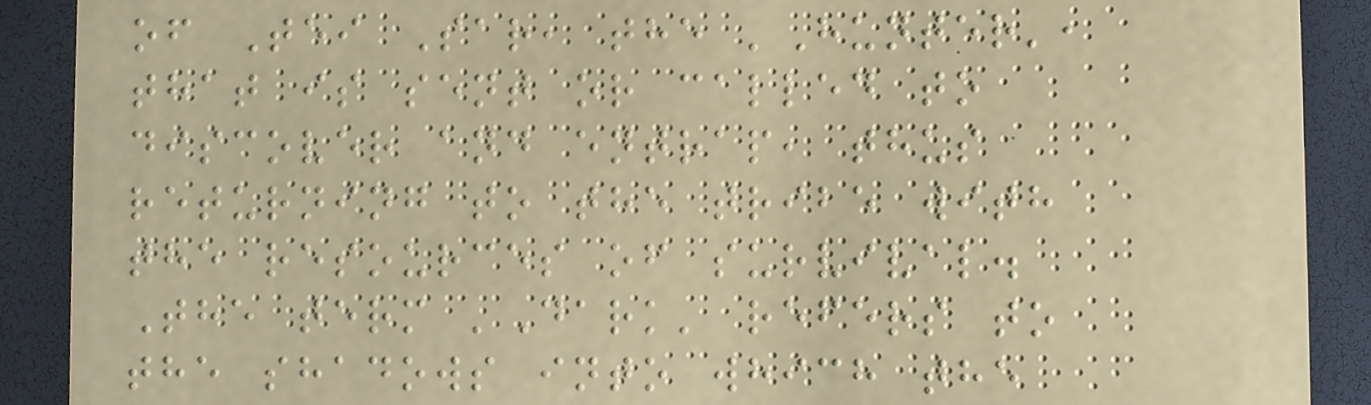of Tei Sar, the 'Hunter',
that is sent or called to
discover and entrap, thus
returning to the tribe with
the resources of survival.
The term 'Dark' refers to
the shadows into which the
